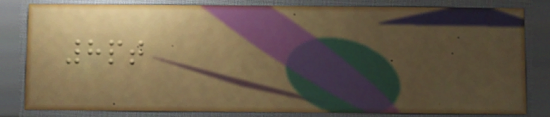8pt
